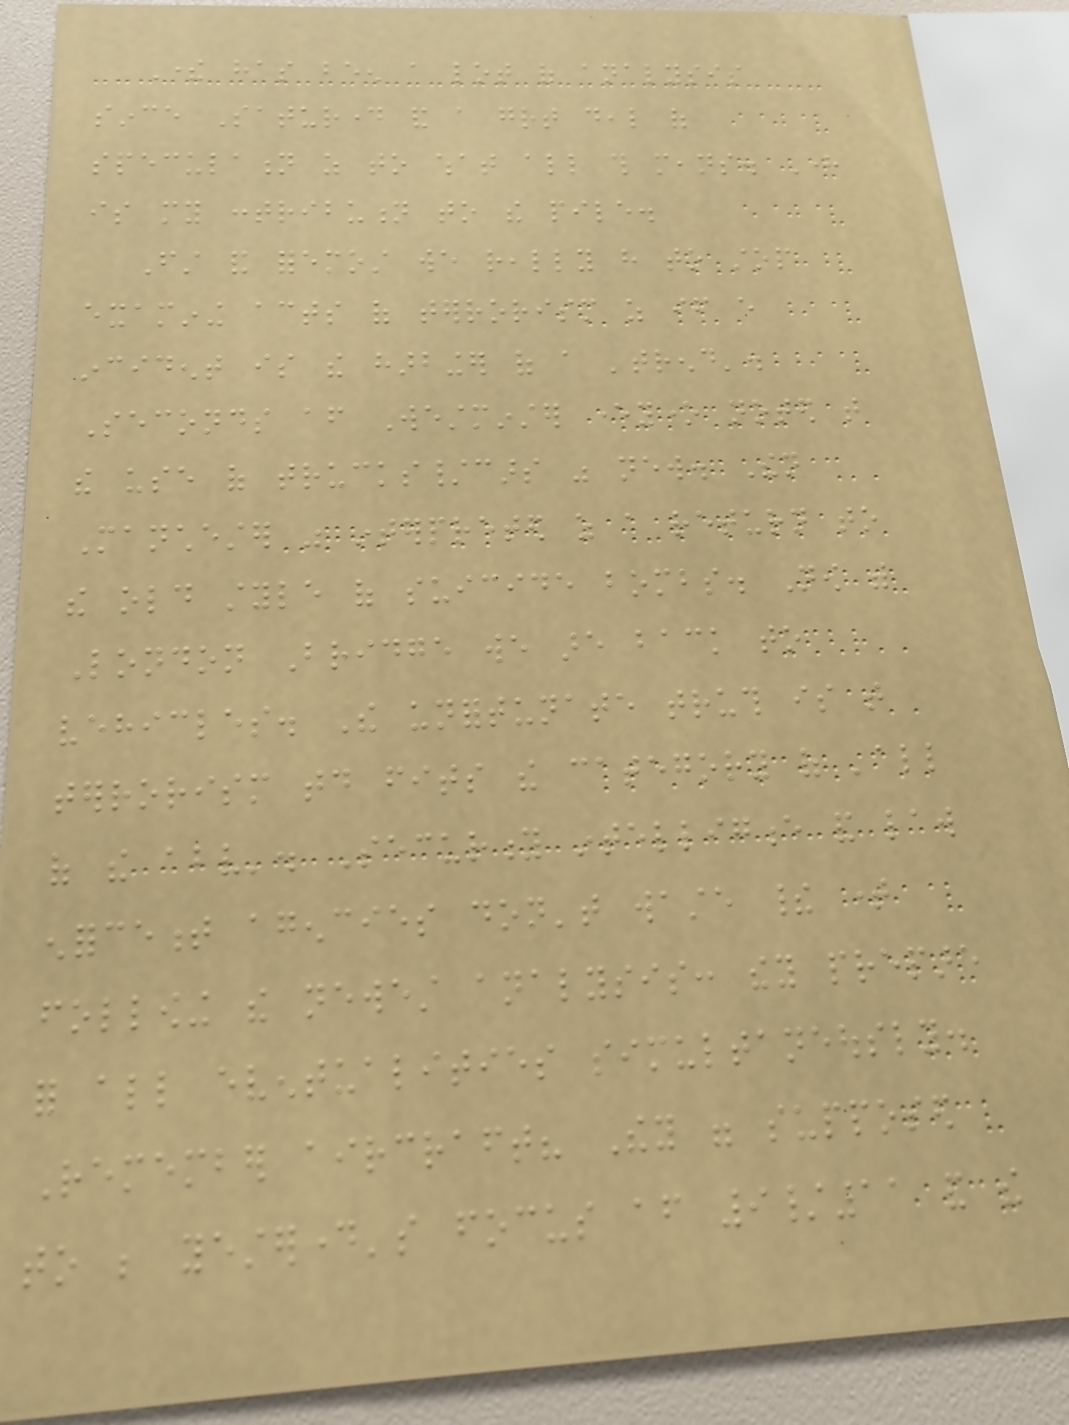There has been a lot of analysis
since Saturday and a great deal of
speculation as to what all this means. Here
is my contribution to the pile.
First and foremost we really have to stop
examining acts of terrorism as if every
incident is the harbinger of a 'trend'.
Seconds after Westminster everyone noted that
the use of trucks/cars was new. Then
Manchester was interpreted as a return to
the old style of suicide bombs. Now with
London Bridge we are back to
vehicles. The unfortunate truth is that
terrorism today fits the category of 'all
of the above'. Security intelligence and law
enforcement agencies don't waste their time
following the newest analysis: they prepare
for all eventualities simultaneously.
Remember aircraft? They were supposed
to be yesterday's focus after 9/11 and the
